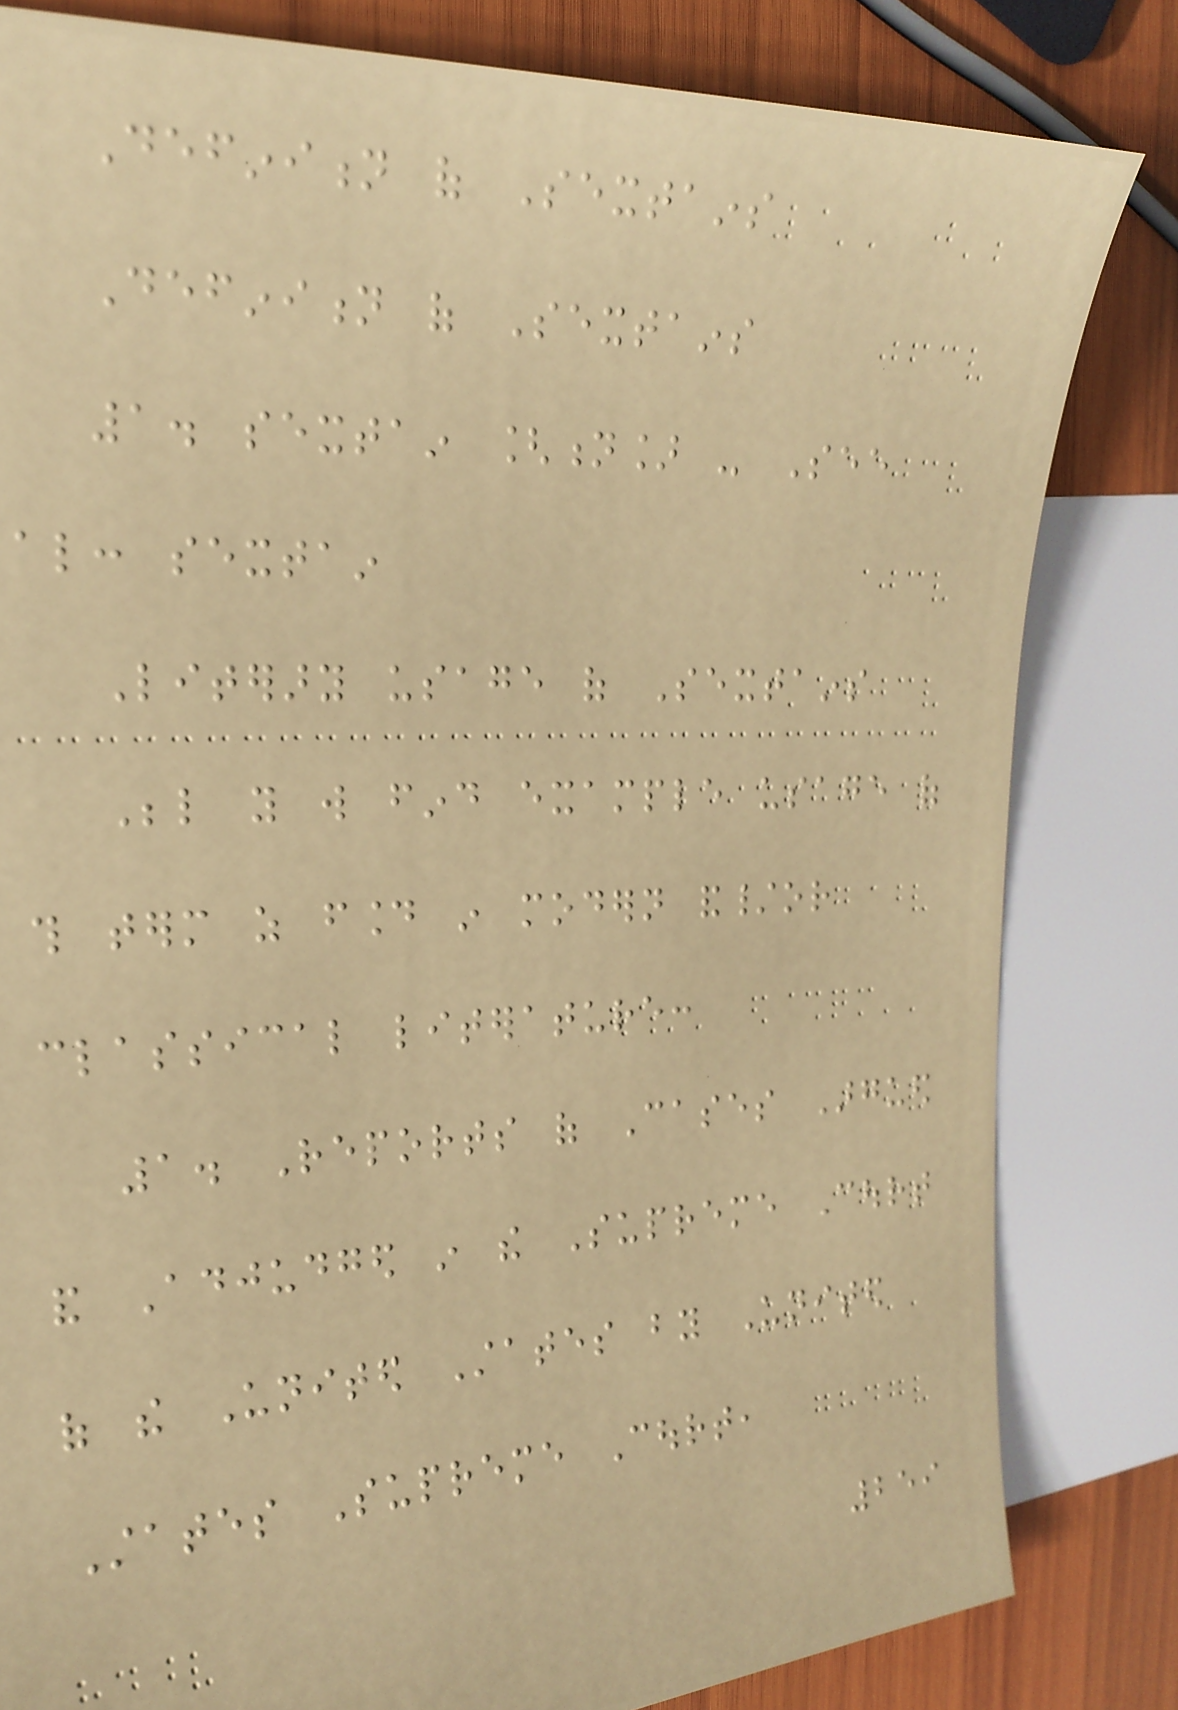Definition of Sextains
Definition of Sextains
1. sextain [n] - See
also: sextain
Literary usage of Sextains
Below you will find example usage of
this term as found in modern and/or
classical literature:
1. Reports of Cases Argued
and Adjudged in the Supreme Court
of the United States by United
States Supreme Court,
259
